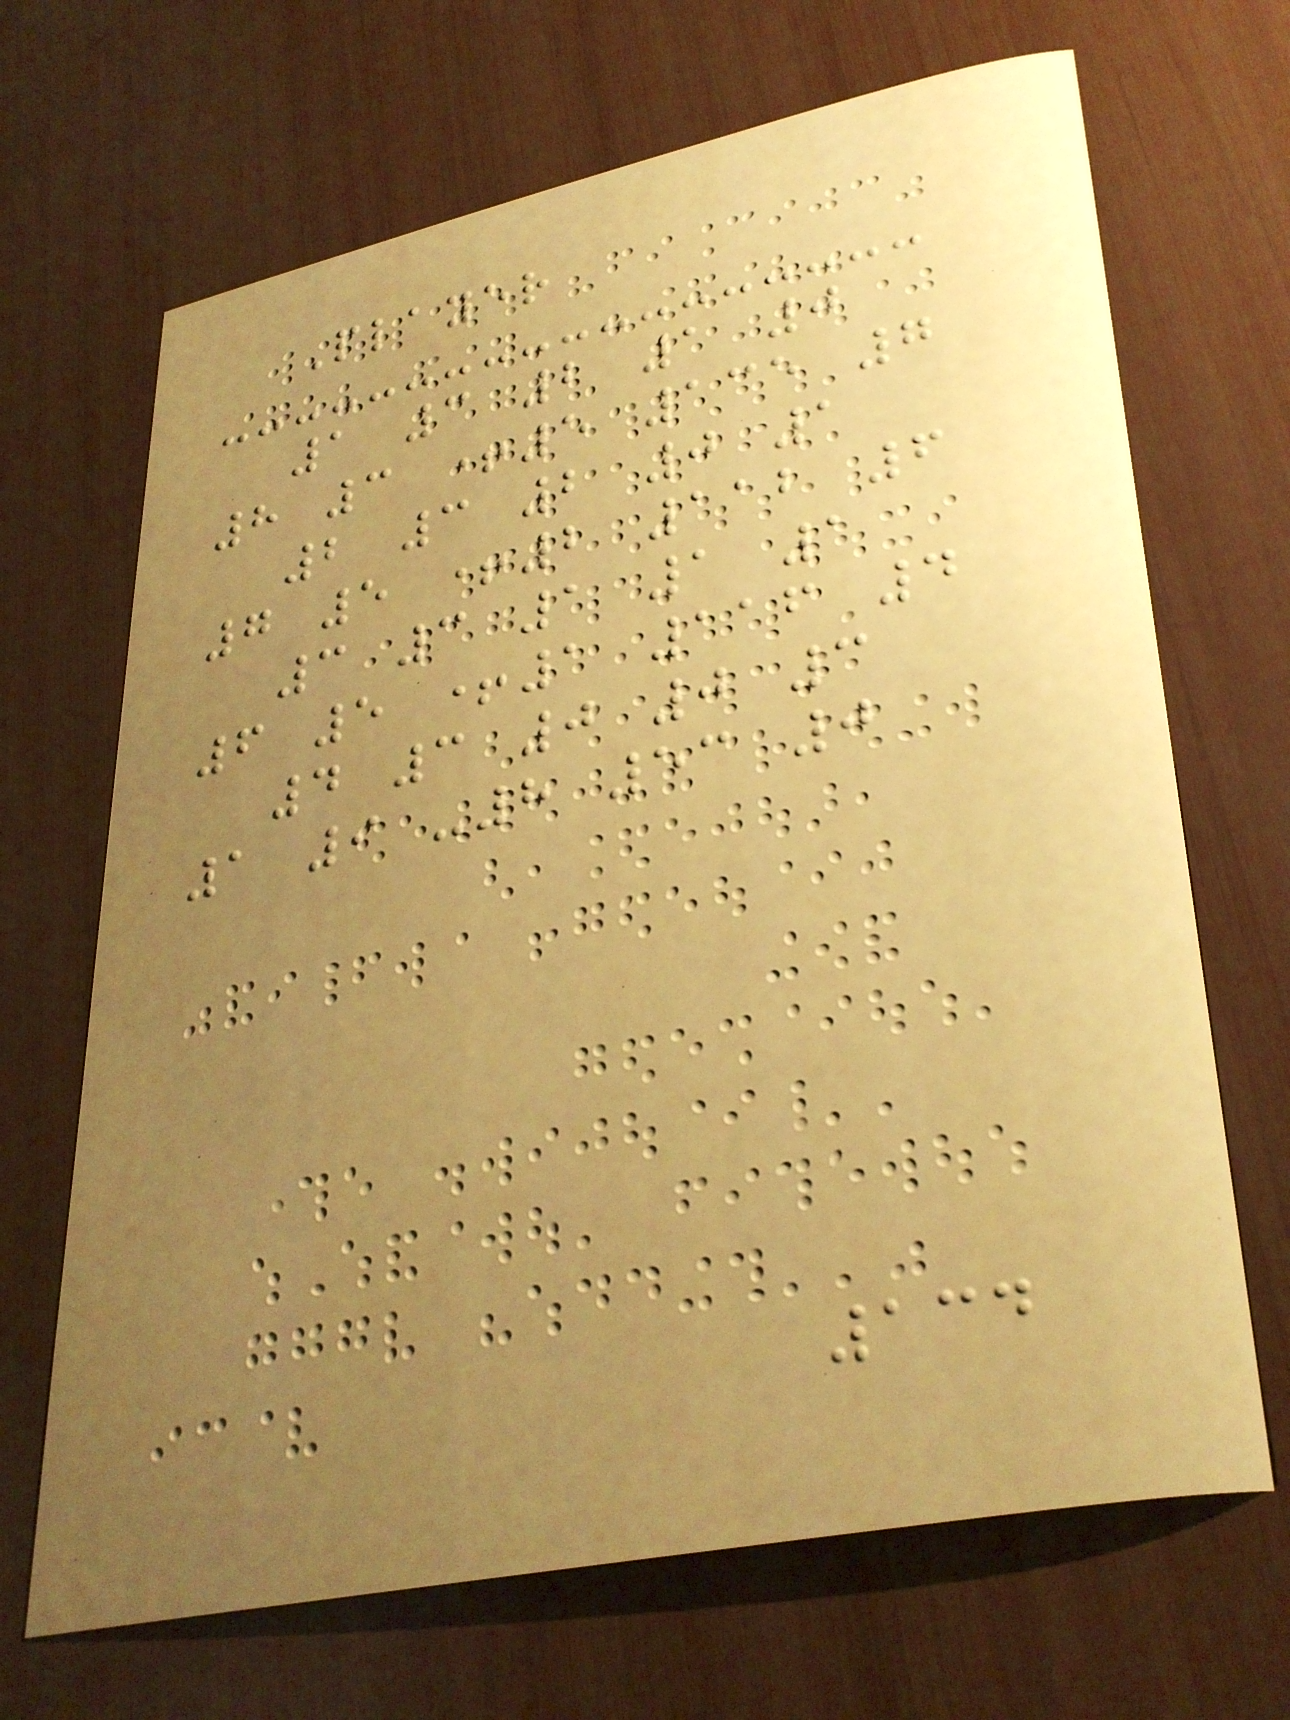Player
1 3 2 1 0
8 3 +5 135 7
2 3 2 0 1
7 5 +2 112 6
3 3 1 1 1
6 5 +1 116 4
4 3 0 0 3
1 9 -8 53 0
134
